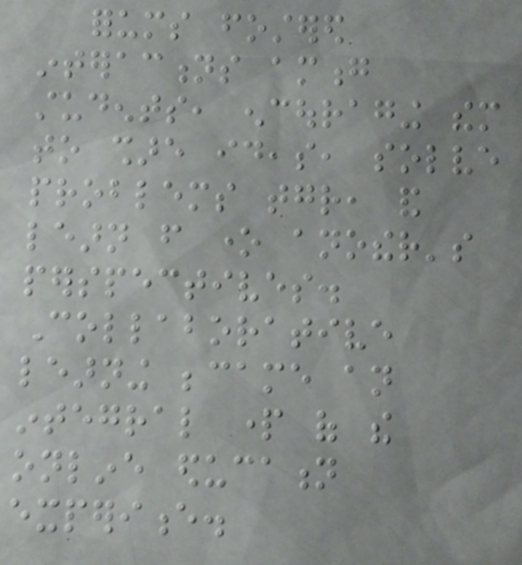forums fostered
interactions among
students, encouraging them
to share ideas, solve
problems together, and
learn from one another's
perspectives.
Collaborative
learning became an
integral part of the
online education
experience.
